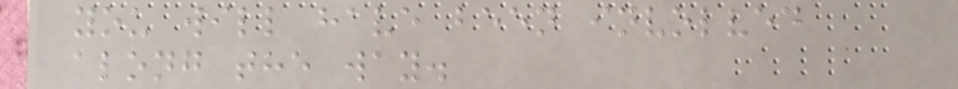you will have been involved
along the way.
